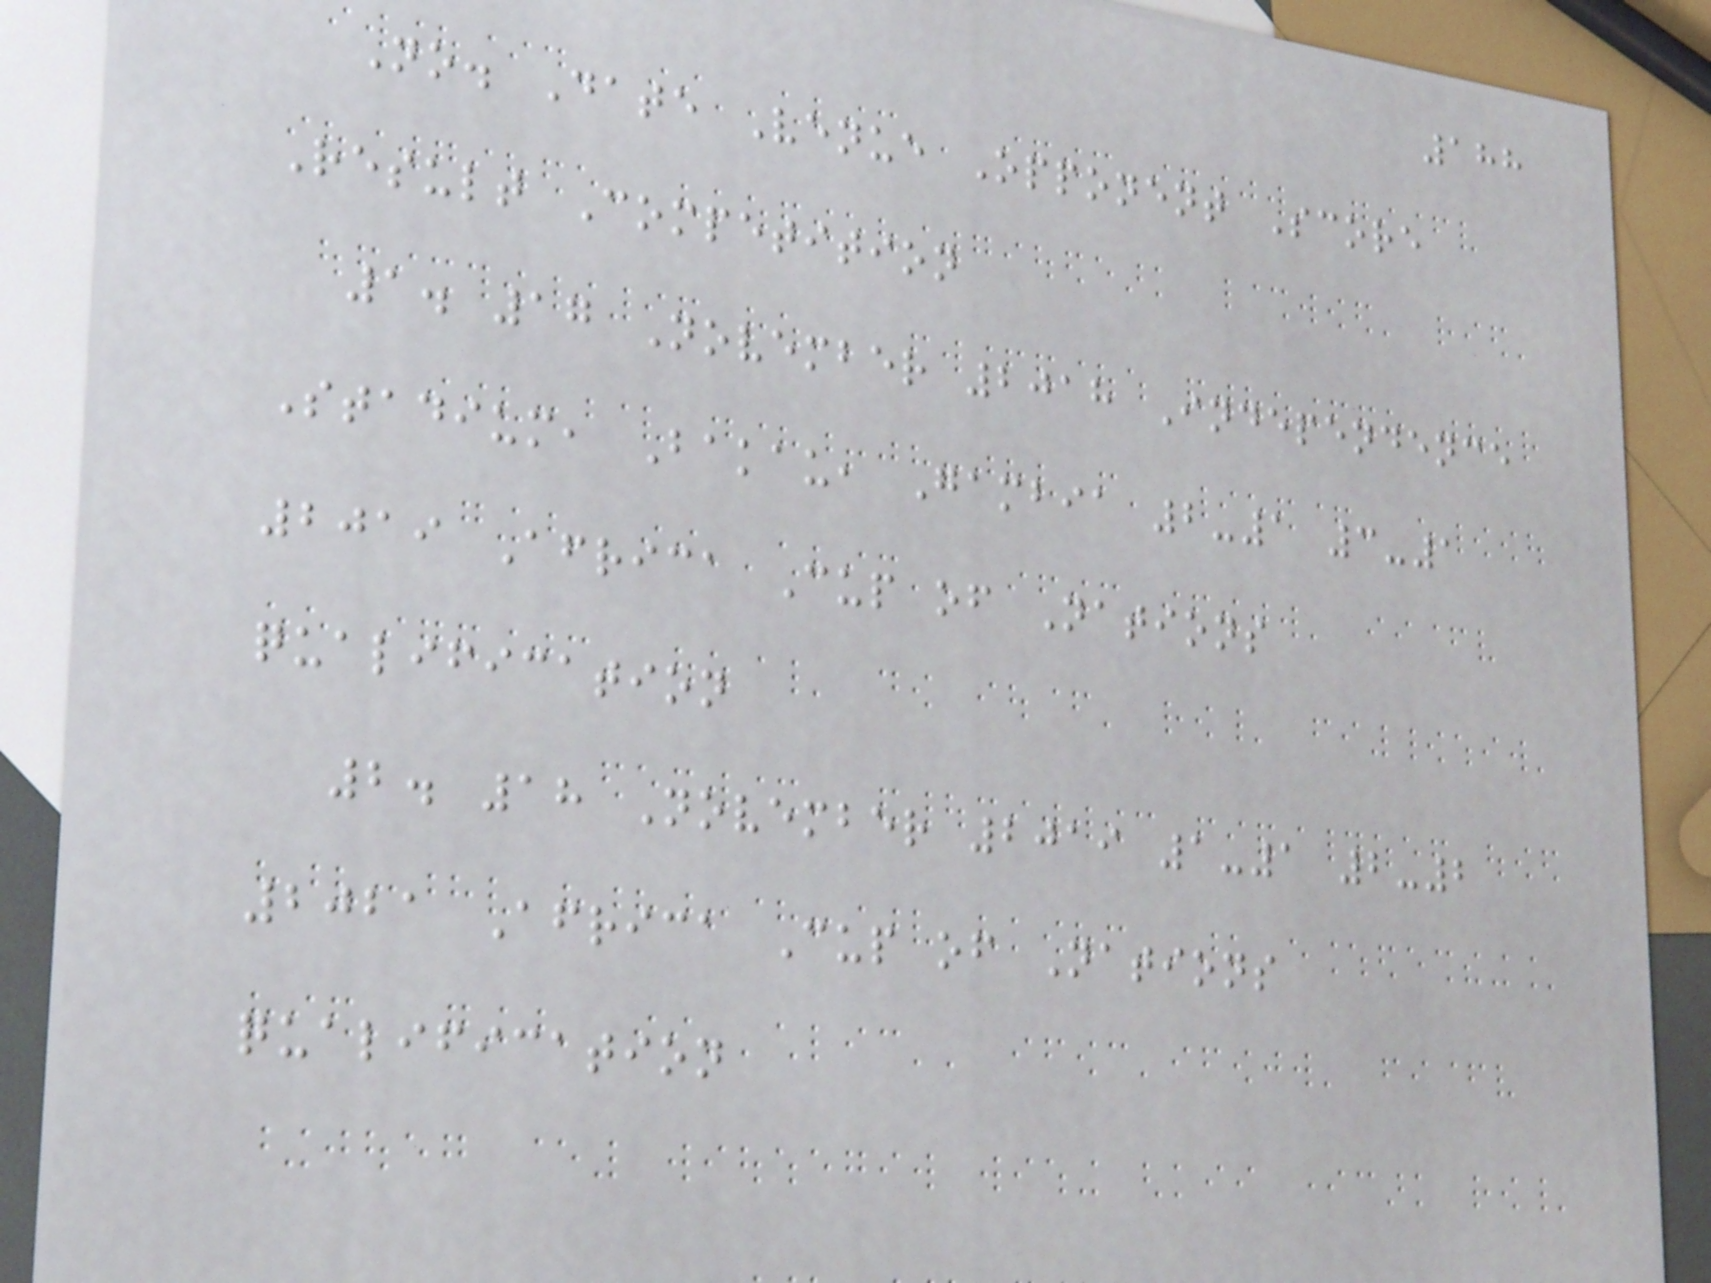188
No. Date Venue Opponent Score
Result Competition
1. 17 November 2018 Independence
Stadium, Bakau, Gambia 2-1 3-1
2019 Africa Cup of Nations
qualification
2. 18 November 2019 1-1 2-2
2021 Africa Cup of Nations
qualification
